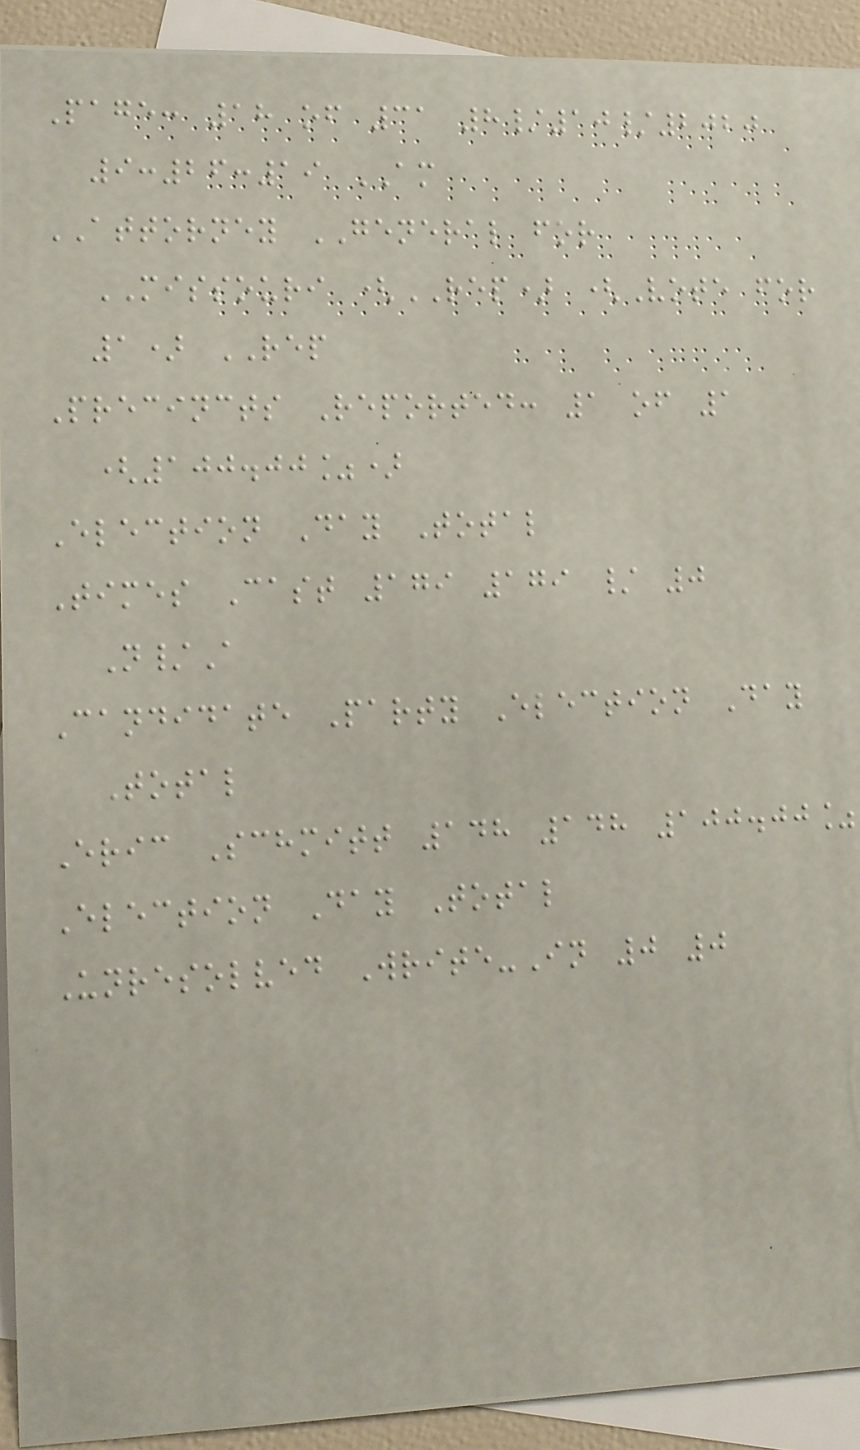Page: 18 of 31 8/10/2020
9:26:19 AM
ATTORNEY GENERAL for
MISSOURI (REP) (Vote for
1) REP
Precincts Reported: 1 of 1
(100.00%)
Election Day Total
Times Cast 179 179 / 0
N/A
Candidate Party Election Day
Total
Eric Schmitt 148 148 100.00%
Election Day Total
Unresolved Write-In 0 0
